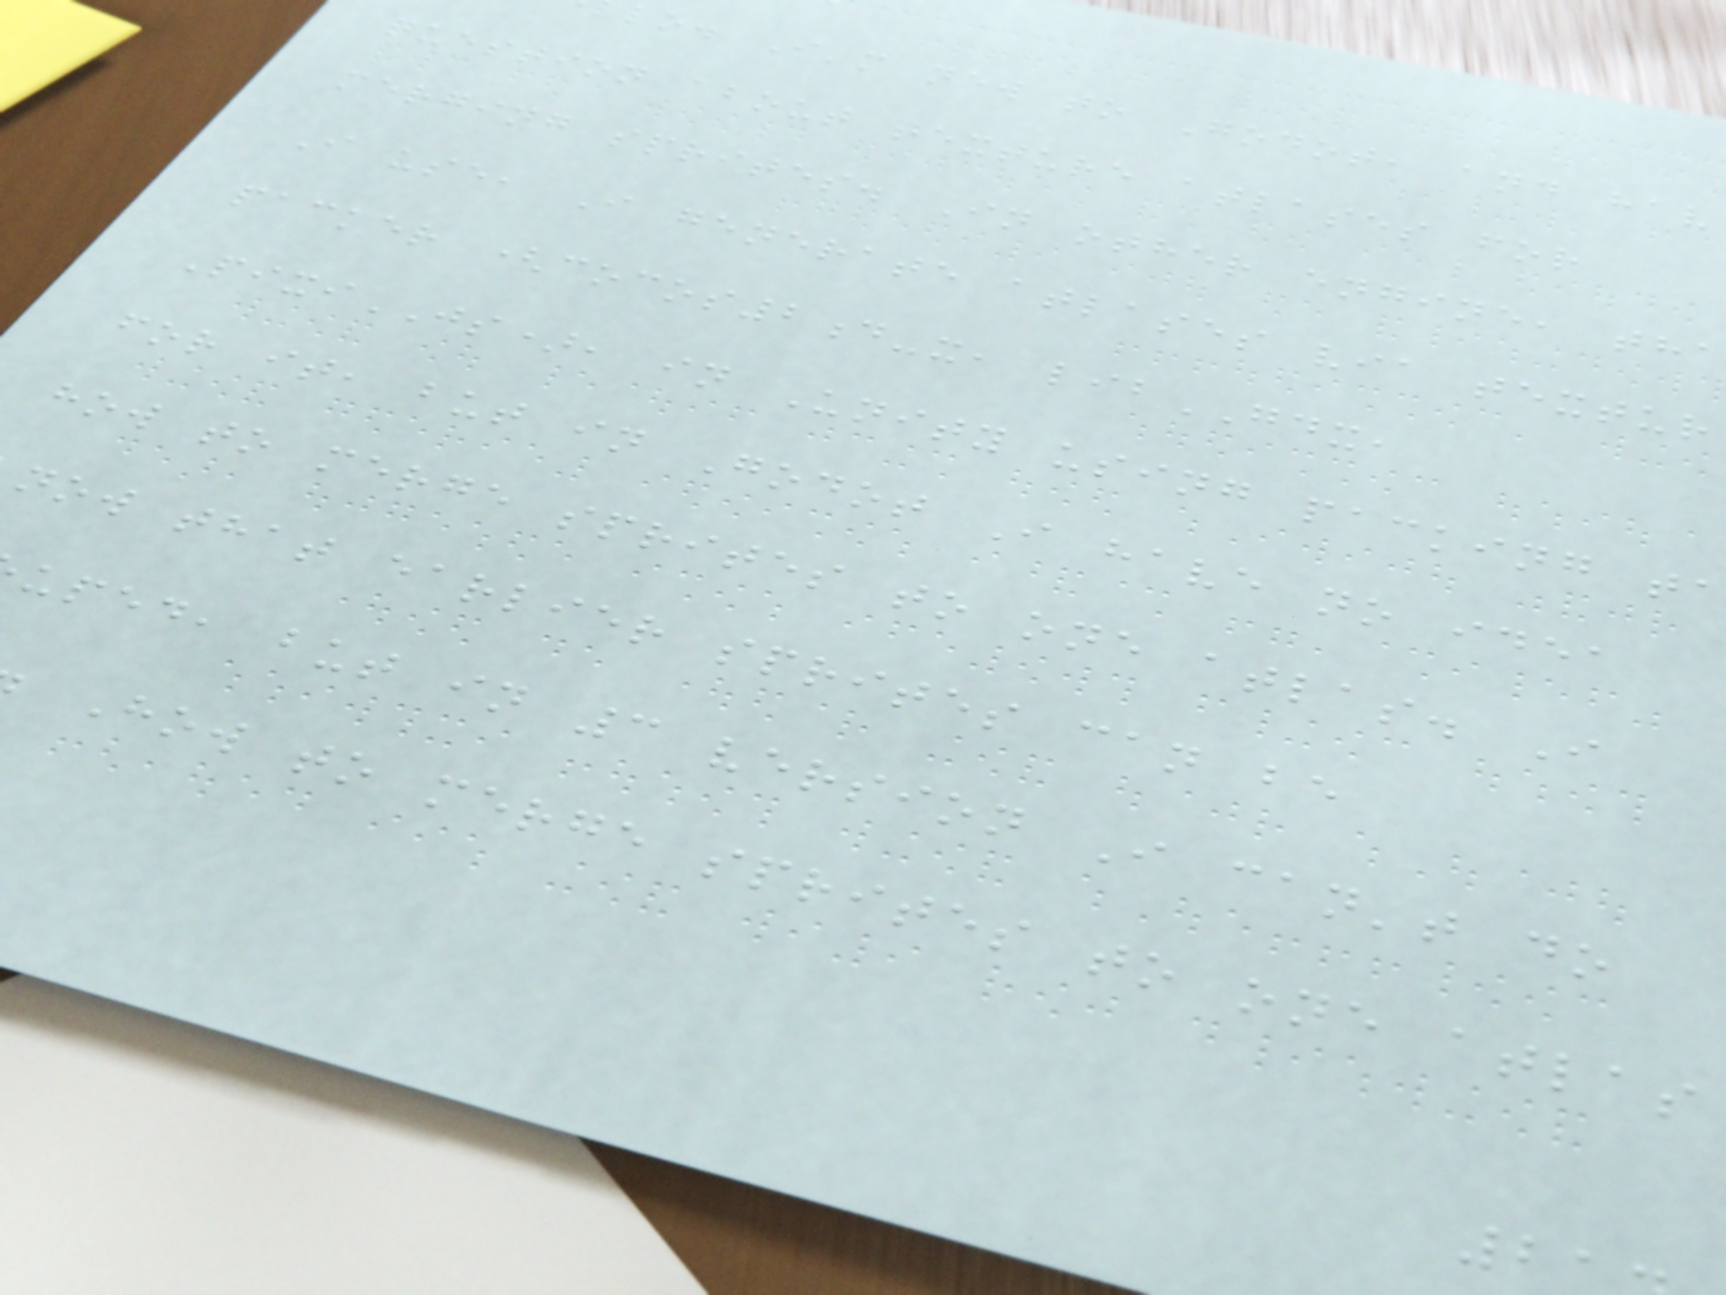lo. I'm new to Godot, and hav
question about texture atlases for
merging sprites. In other engine, tha
I use, I generate atlases via textur
packer (cocos2d-x, libGDX,
PixiJS), in Unity using packing ta
for it, but in Godot I have no idea
how to merge sprites to one atlas. I
now that earlier sprites can be
uped, but in 3 version I can't do
How to merge sprites to one atlas
